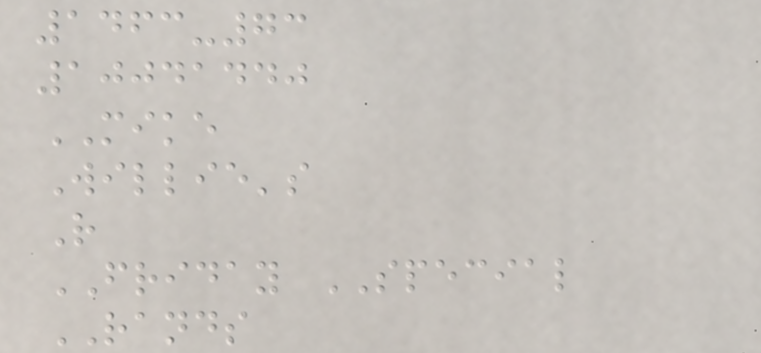1463-73
10041440
MIKE
Willie's
R
FRIDAY SPECIAL
RANDS
